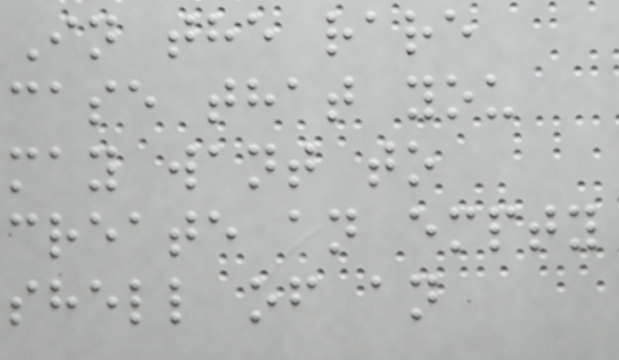In the rare
case that you
may want to
create an empty
shell of an
